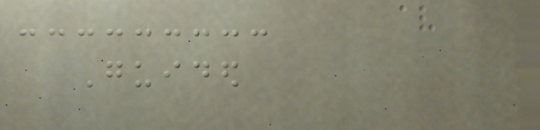Guided
